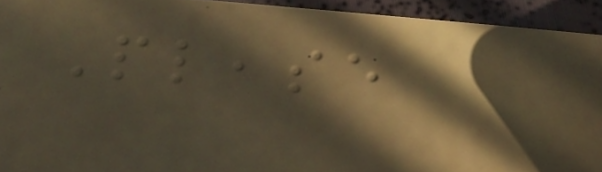Please
